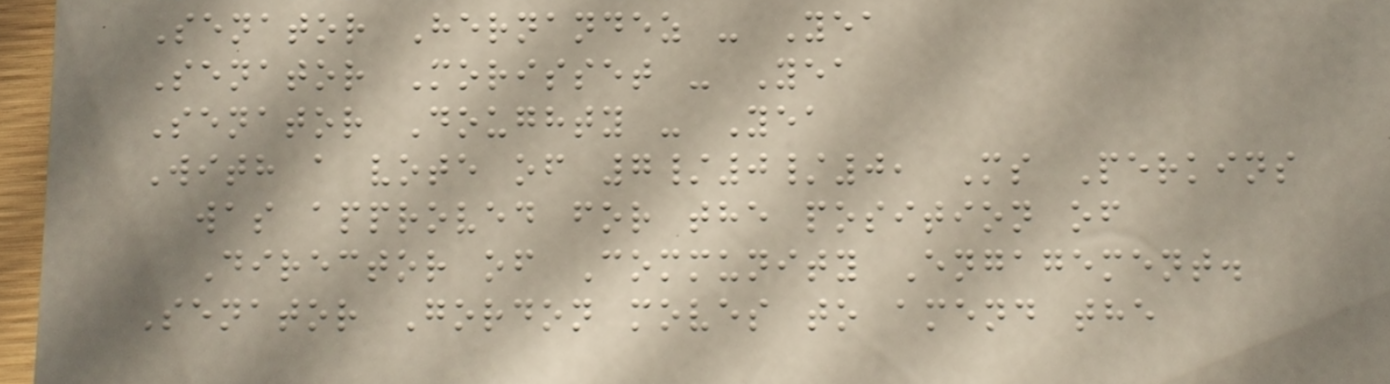Senator Hernandez - Yea
Senator Morisset - Yea
Senator Doughty - Yea
With a vote of 7/0/0, Ms Perkins
was approved for the position of
Director of Community Engagement.
Senator Gordon moves to amend the
